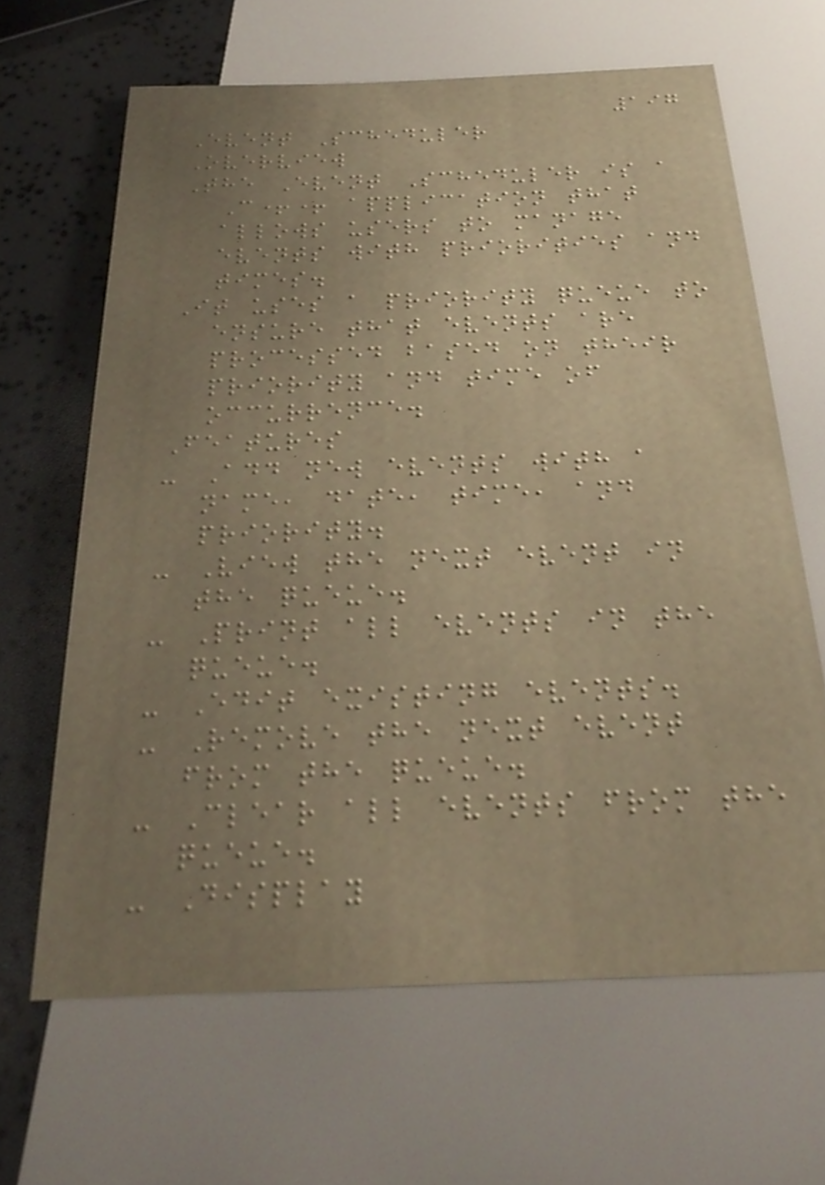197
Event Scheduler
Overview
The Event Scheduler is a
C++ application that
allows users to manage
events with priorities and
times.
It uses a priority queue to
ensure that events are
processed based on their
priority and time of
occurrence.
Features
- Add new events with a
name, date, time, and
priority.
- View the next event in
the queue.
- Print all events in the
queue.
- Edit existing events.
- Remove the next event
from the queue.
- Clear all events from the
queue.
- Display
